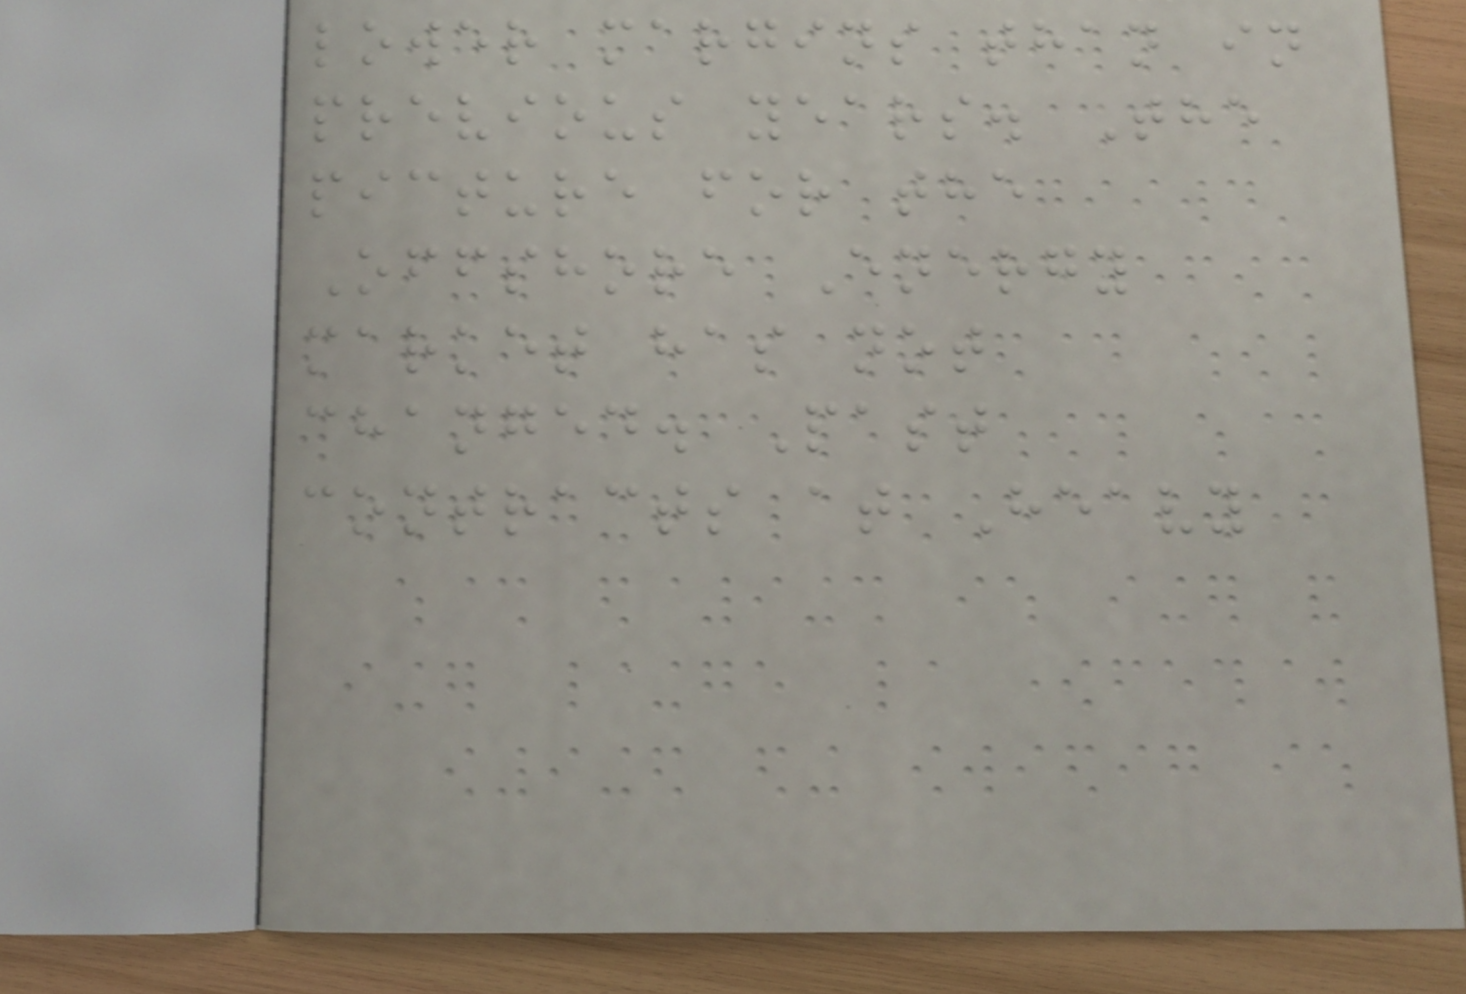lower margins than in
previous years. The
picture for the
Offshore Energy
market has not
changed. Past
contracts at Heavy
